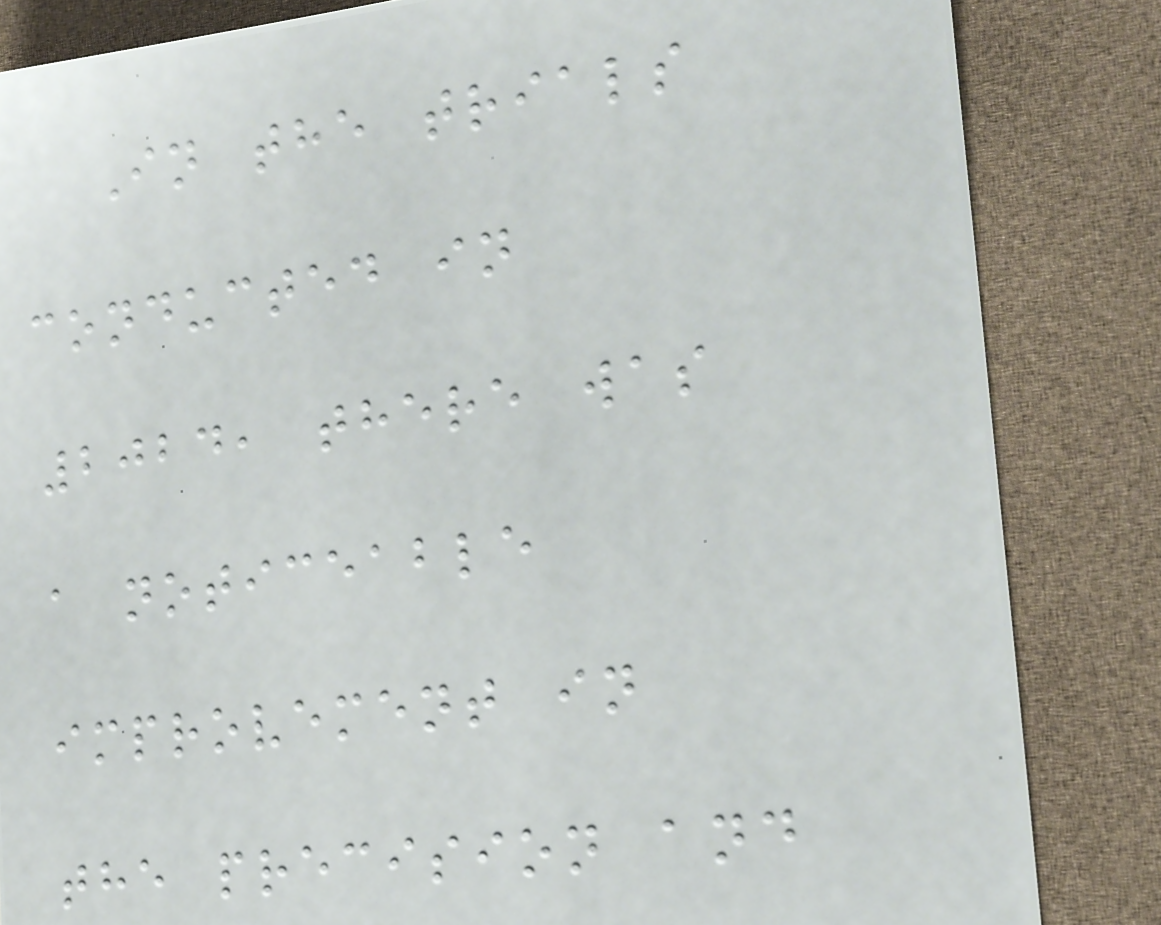In the trials
conducted in
2024, there was
a noticeable
improvement in
the precision and
